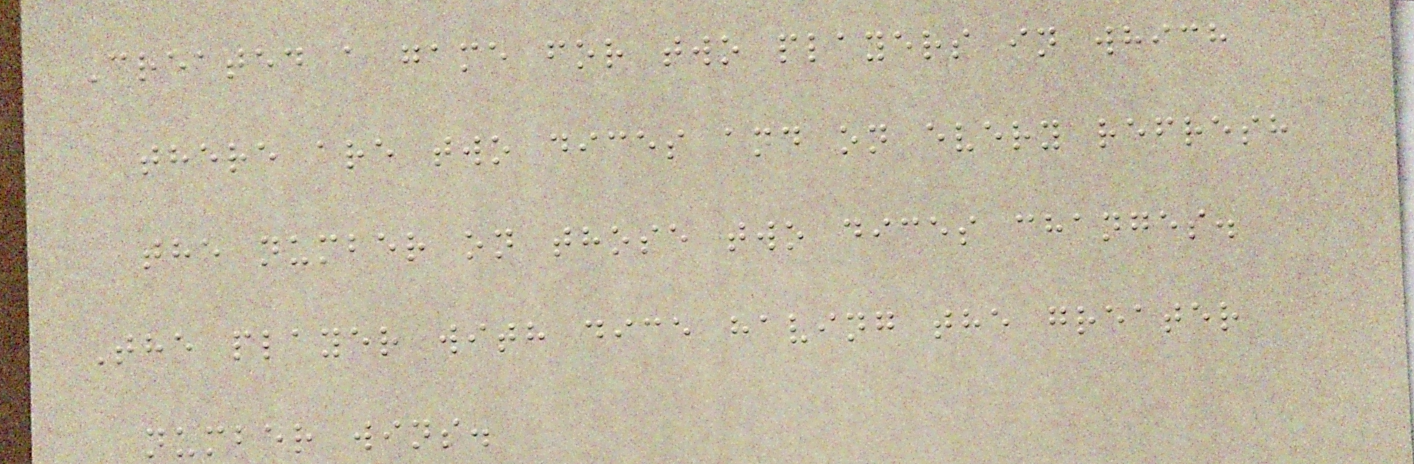Created a game for two players in which
there are two dices and on every refresh
the number on those two dices changes.
The player with dice having the greater
number wins.
